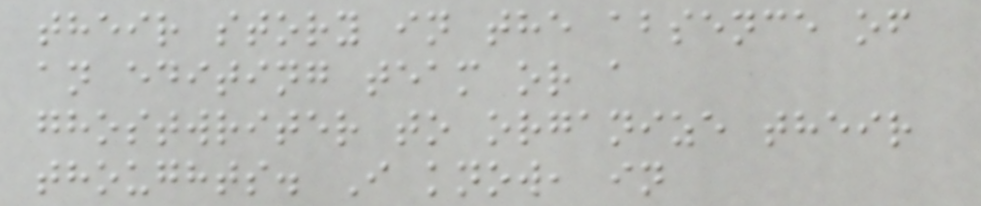their story in the absence of
an editing team or a
ghostwriter to organize their
thoughts. I know, in
